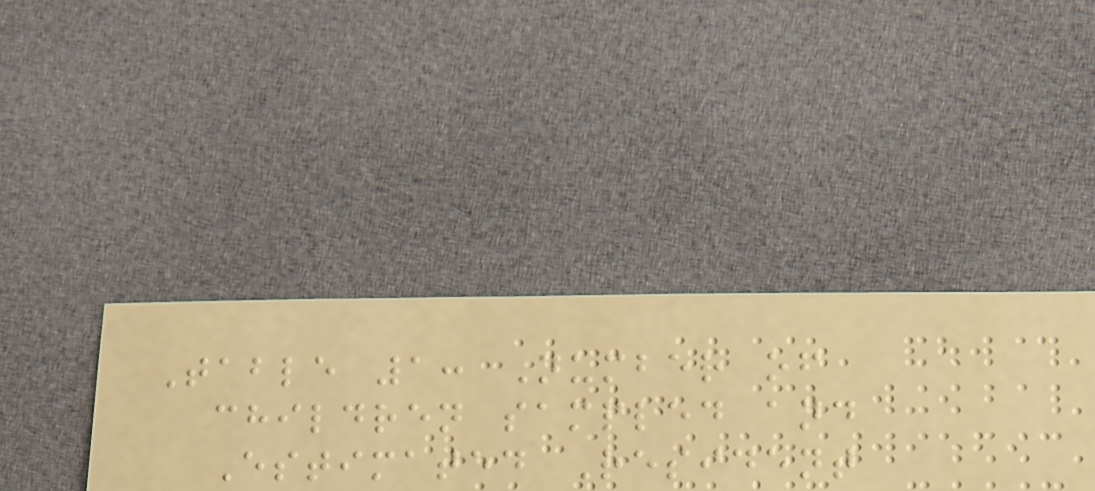Table 1: Number of
children sampled and
Estimated Resident
